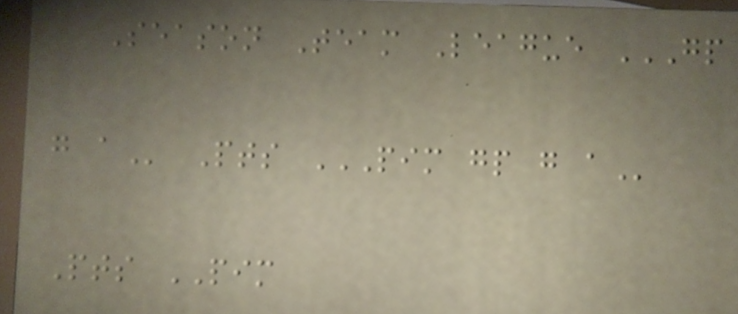Season Team League GP
G A Pts PIM GP G A
Pts PIM
